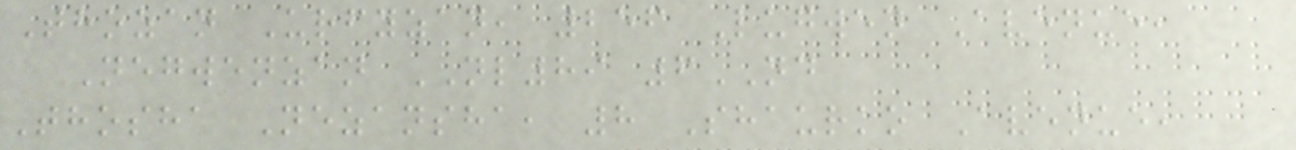Thozan Urfyzan, 256 Lugwen Avenue,
Negwenzan NL89 6ND
Thosha Nezansha, 8 Shaurko Avenue,
